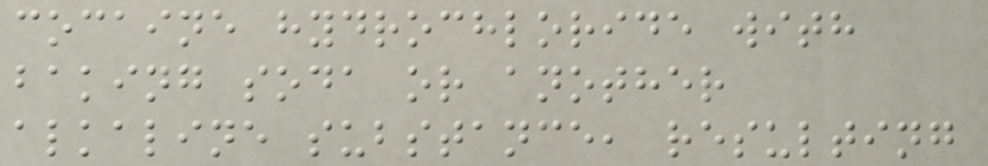cocaine hydrochloride with
baking soda or another
alkaline substance, resulting
